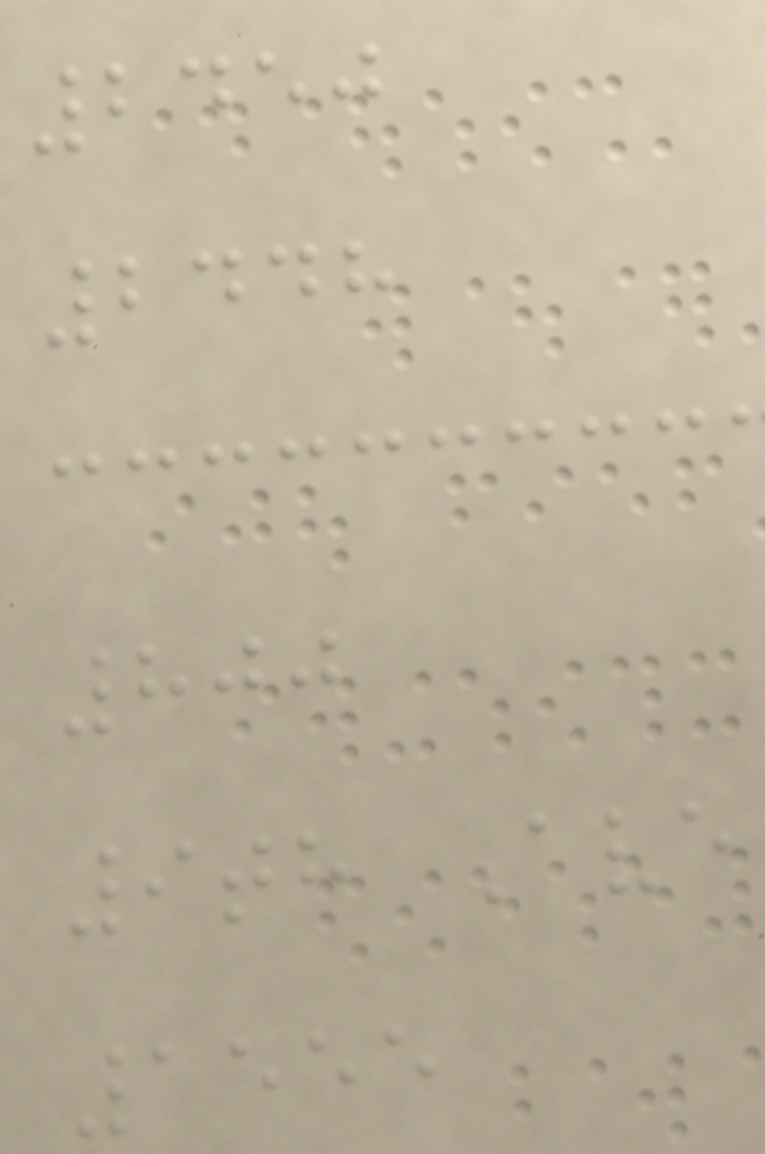2450
2448
800
9th Ave
1555
